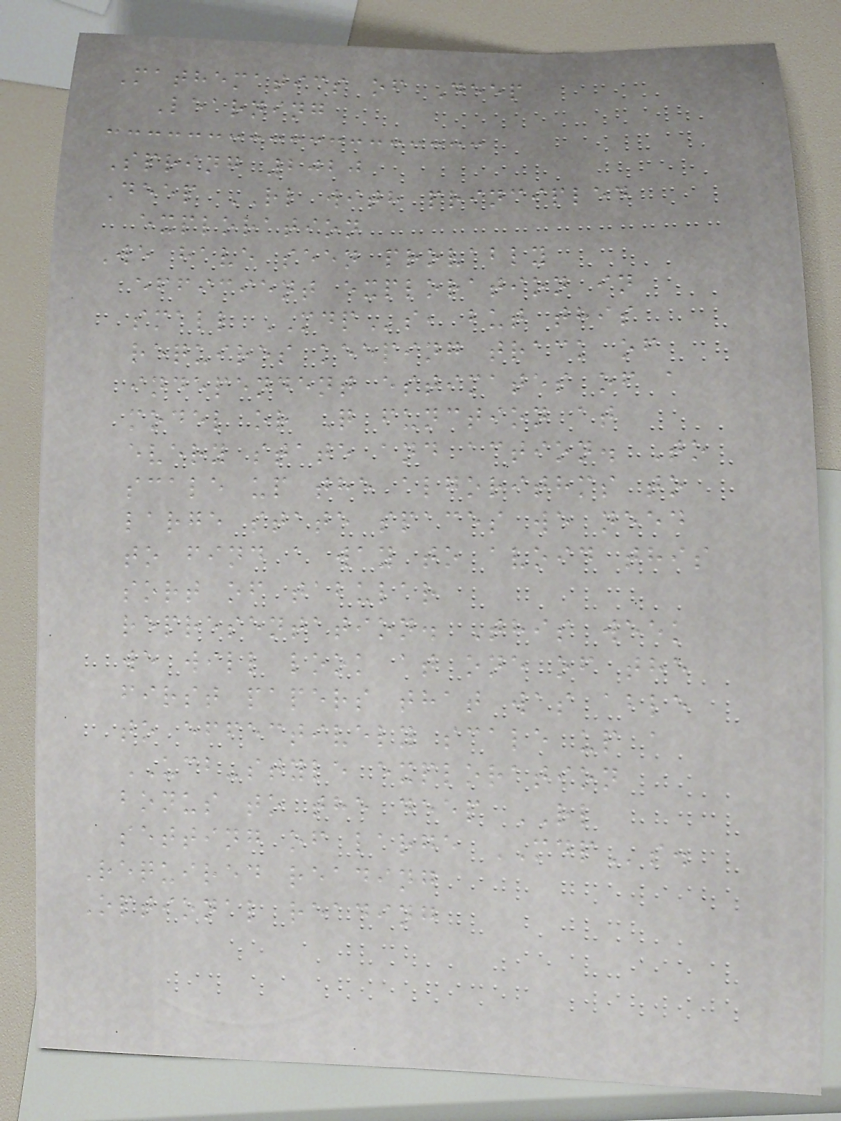Mathematics of Deep
Learning
Spring 2020
Deep RL with principled
exploration
We have seen provably
efficient exploration in
small MDPs, but this
requires keeping track of
independent estimates of a
model or Q function at
every state and action. To
scale up the algorithms to
large state spaces we need
to find a way to avoid this
sort of tabular
representation. This week
we will look at one of the
first papers that was able
to effectively scale up a
UCB-style exploration
bonus to the deep RL
setting of large MDPs.
Required reading
Optional reading
